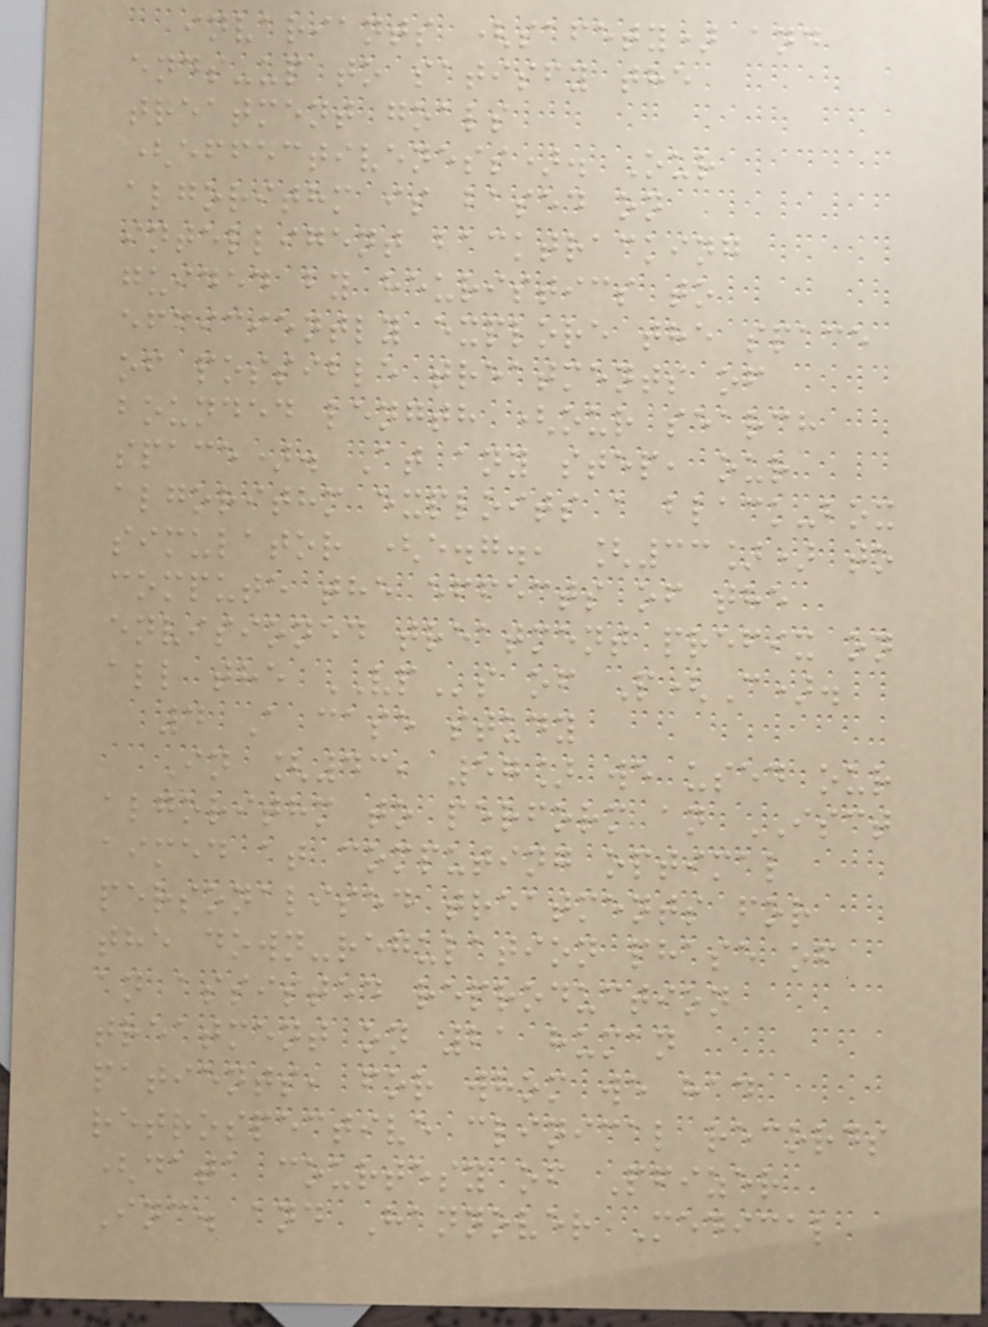invariants (safety) and
ends-up to satisfy the
treatment goals
(effectiveness). Our
algorithm is based on
intelligent backtracking
guided by heuristics to
efficiently explore the space
of possible treatments of
bounded length (our search
space). At any step, our
algorithm exploits a black-box
simulator (e.g., [33]) to
compute the effects of the
envisioned treatment prefix on
all the VPs of P(C).
4 A case study
In [43, 57] we used our
algorithm to perform an ISCT
aimed at computing optimal
personalised treatments for
the down-regulation phase of
an assisted reproduction
treatment on 21 human
patients, for whom we had
retrospective clinical records
(data courtesy of Pfizer
Inc. and Hannover Medical
